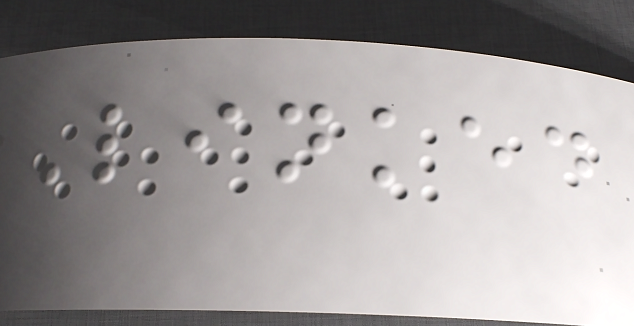Linked
